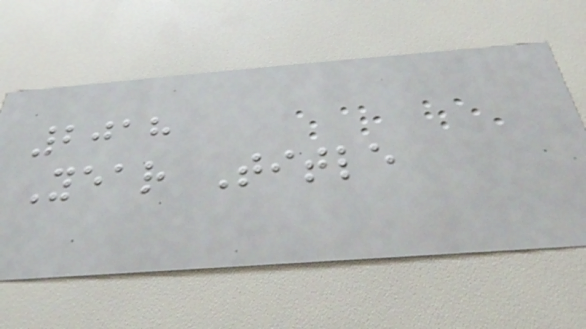2018
Year Title
